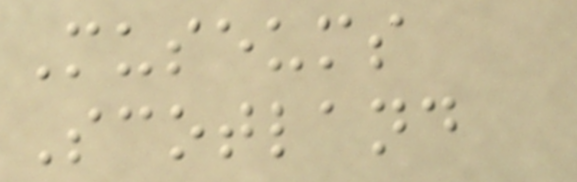Museums
Scotland
